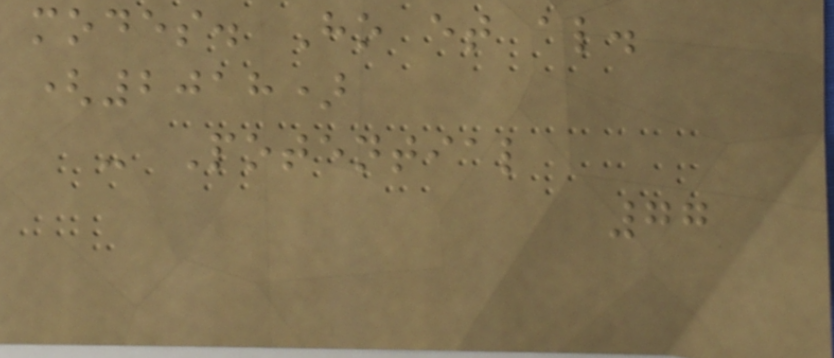modes. Ho et al.
(2018)
- Potential
77
